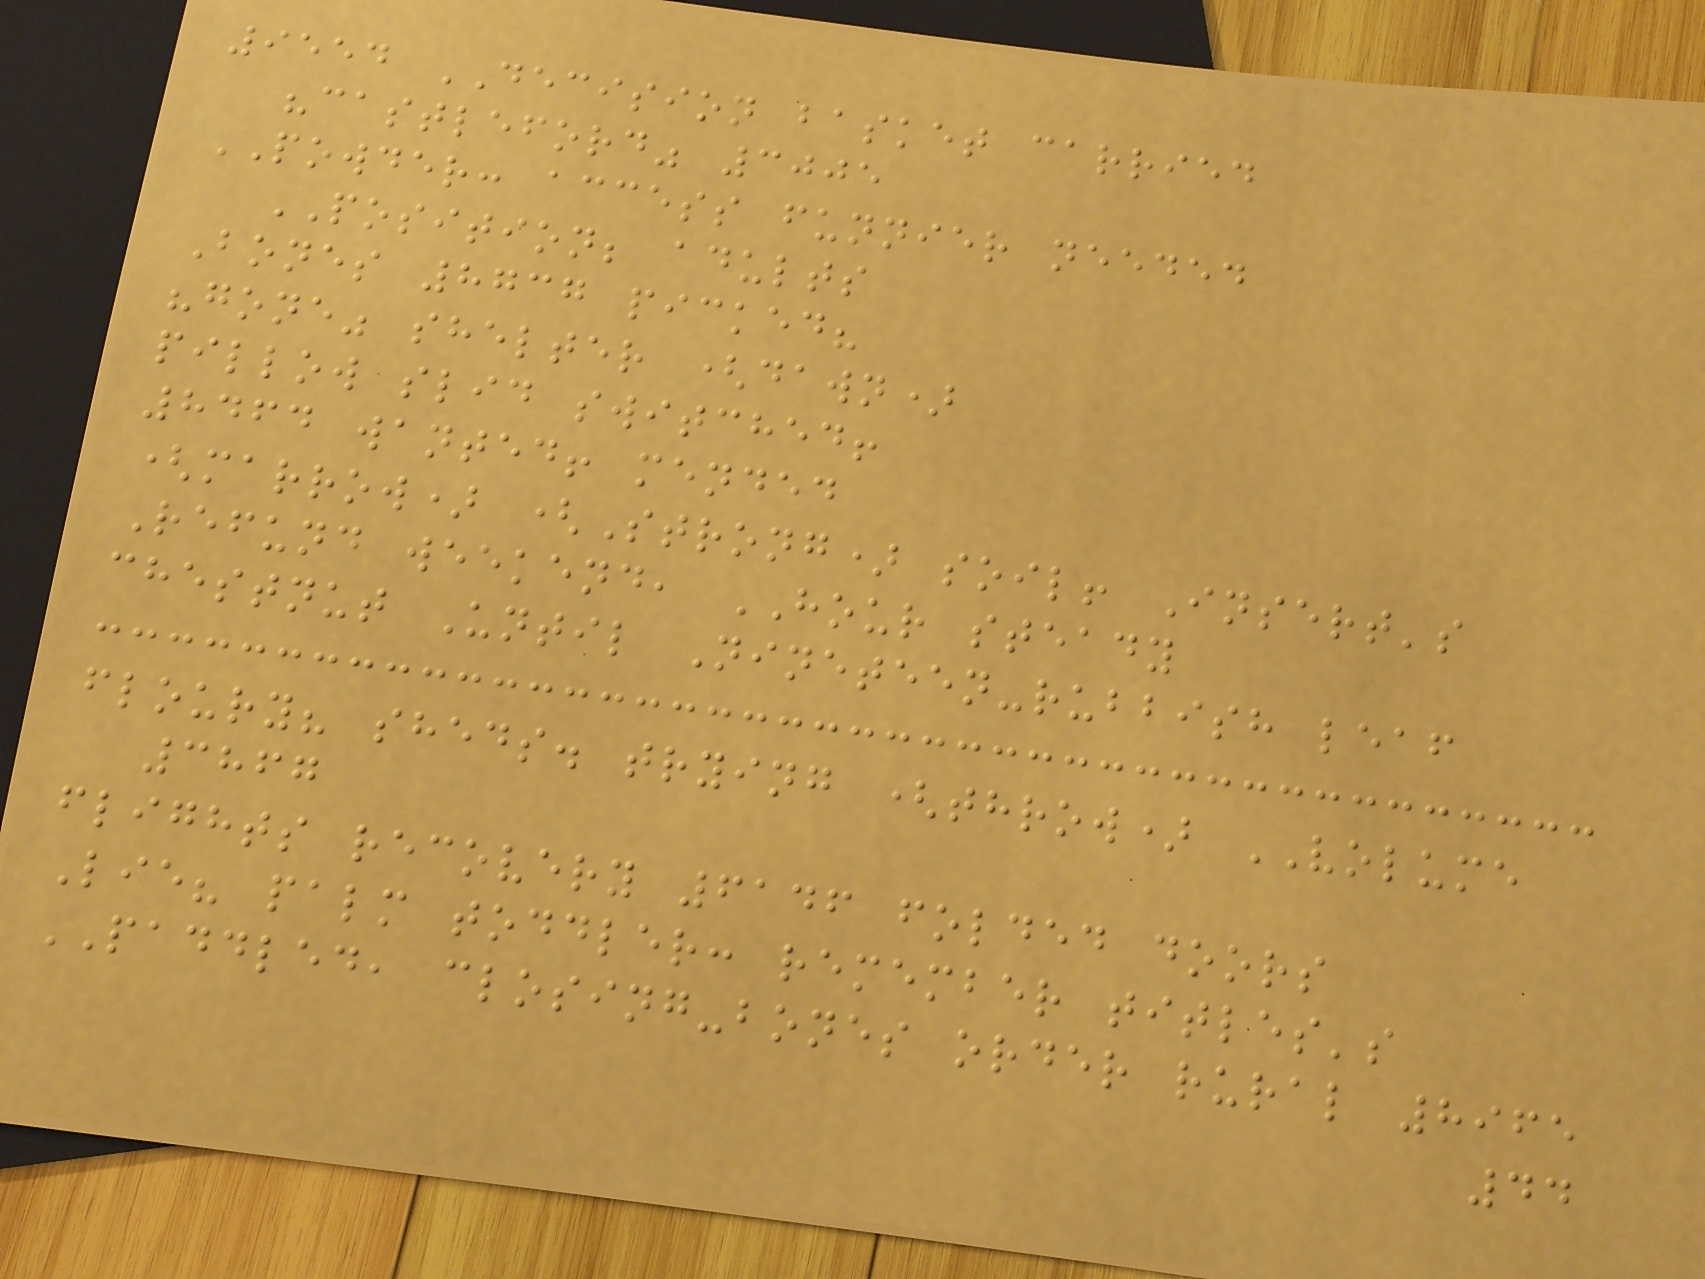9554 DECISION basket carried
"castleford" 3005
POWDER: access funnier needed
POSITION; adults
Bones 8737 picked?
"gone" shelter (dawn)
pillow slid switched!
8464 wanted! mended
(marrow) (Strong) soil! Insert's
Refund weekend, HOUR steady
chestnut Until Nineteen-rubbish leaf
floury? sheds. trying (throw) VOLUME
3867
flights recovery 6146 folded doors
Lie? palm toddler: remember titles's
PADDLED, closing-bones order rural 8965
44
